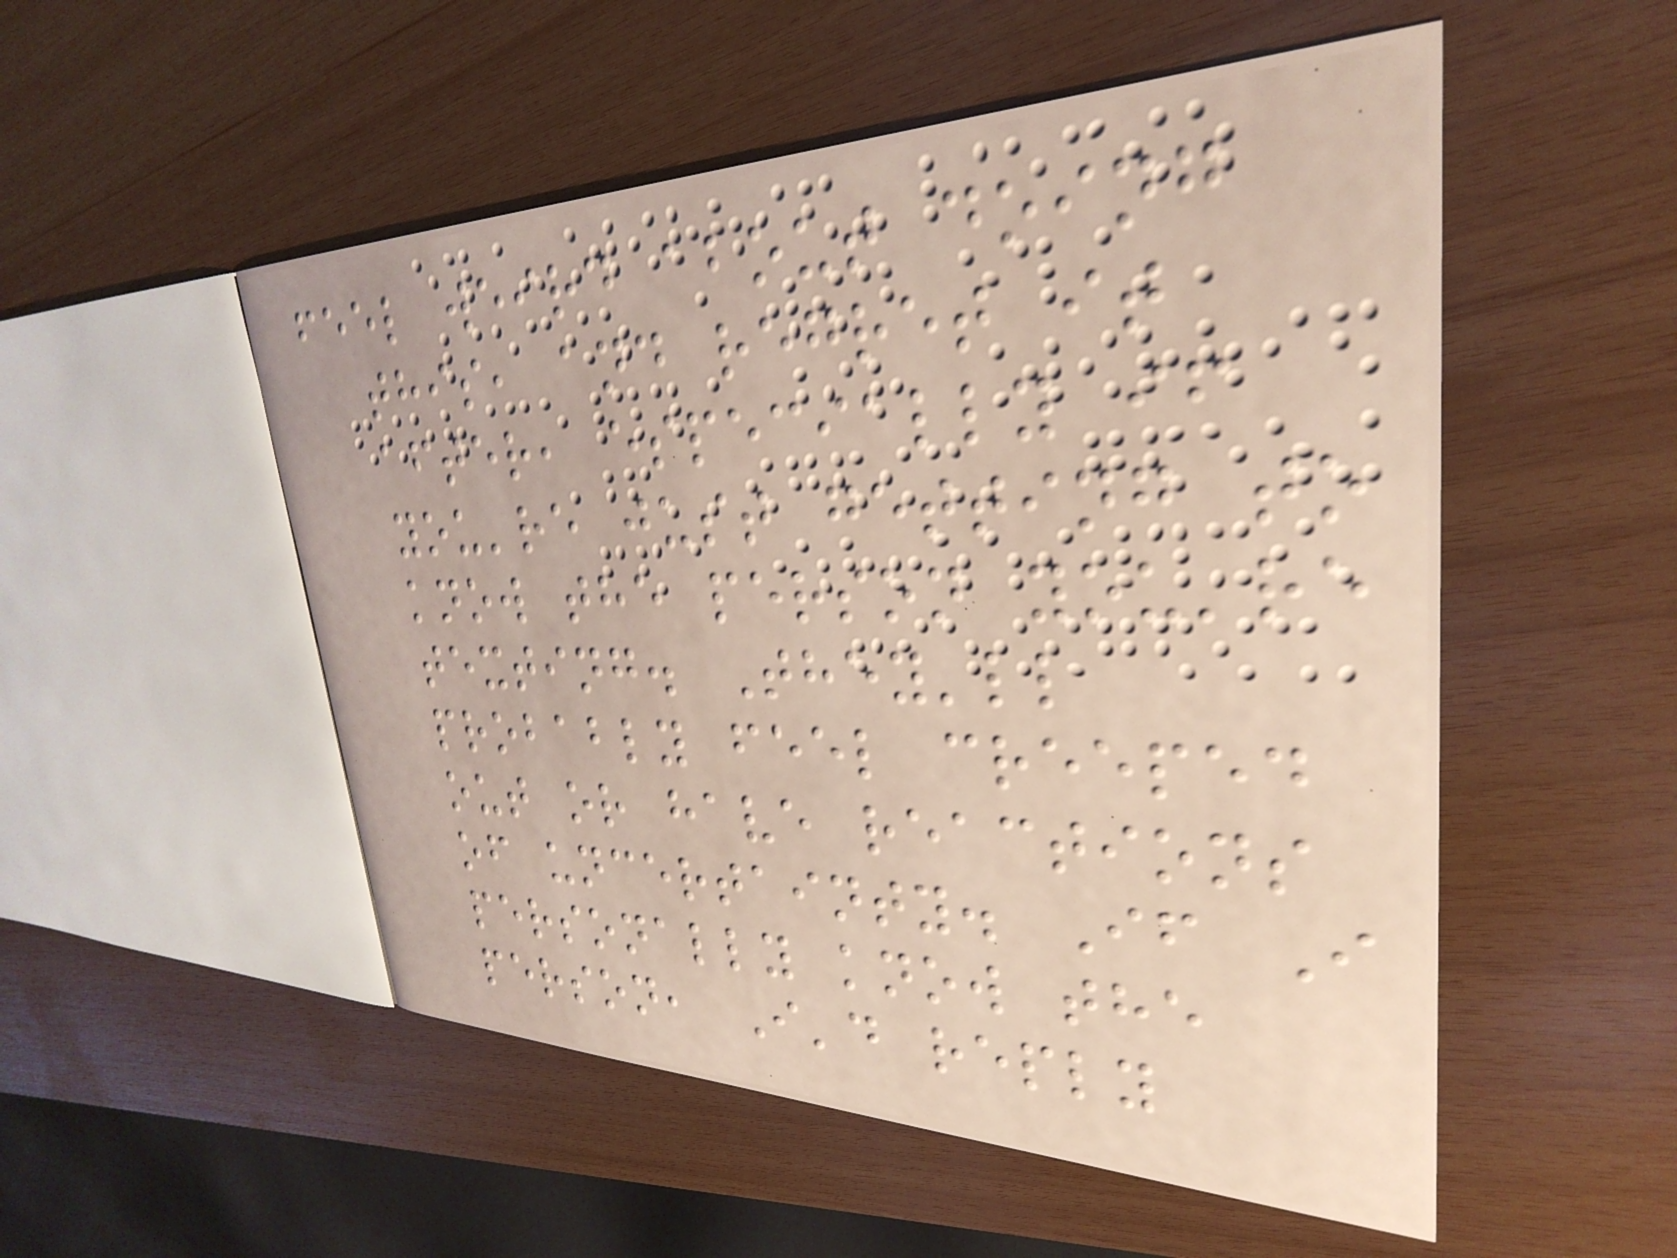feel weird about doing
this, and regret it
after, especially if
you're just getting to
know the person you're
texting. They'll
probably feel creeped
out or have reactions
of uncertainty. If I
personally know the
person, I'd reply
